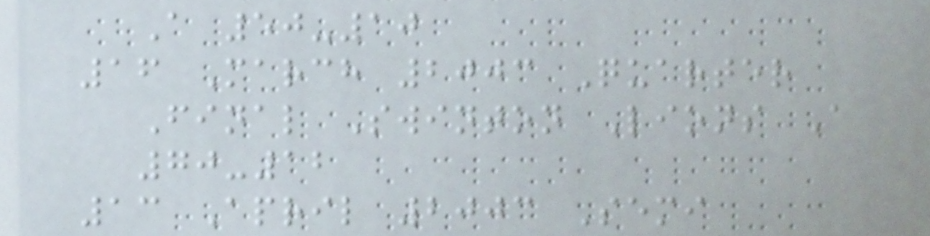A 50-10
16 March 2003 Quarter
Final Swinton Lions A
70-12
13 April 2003 Semi
